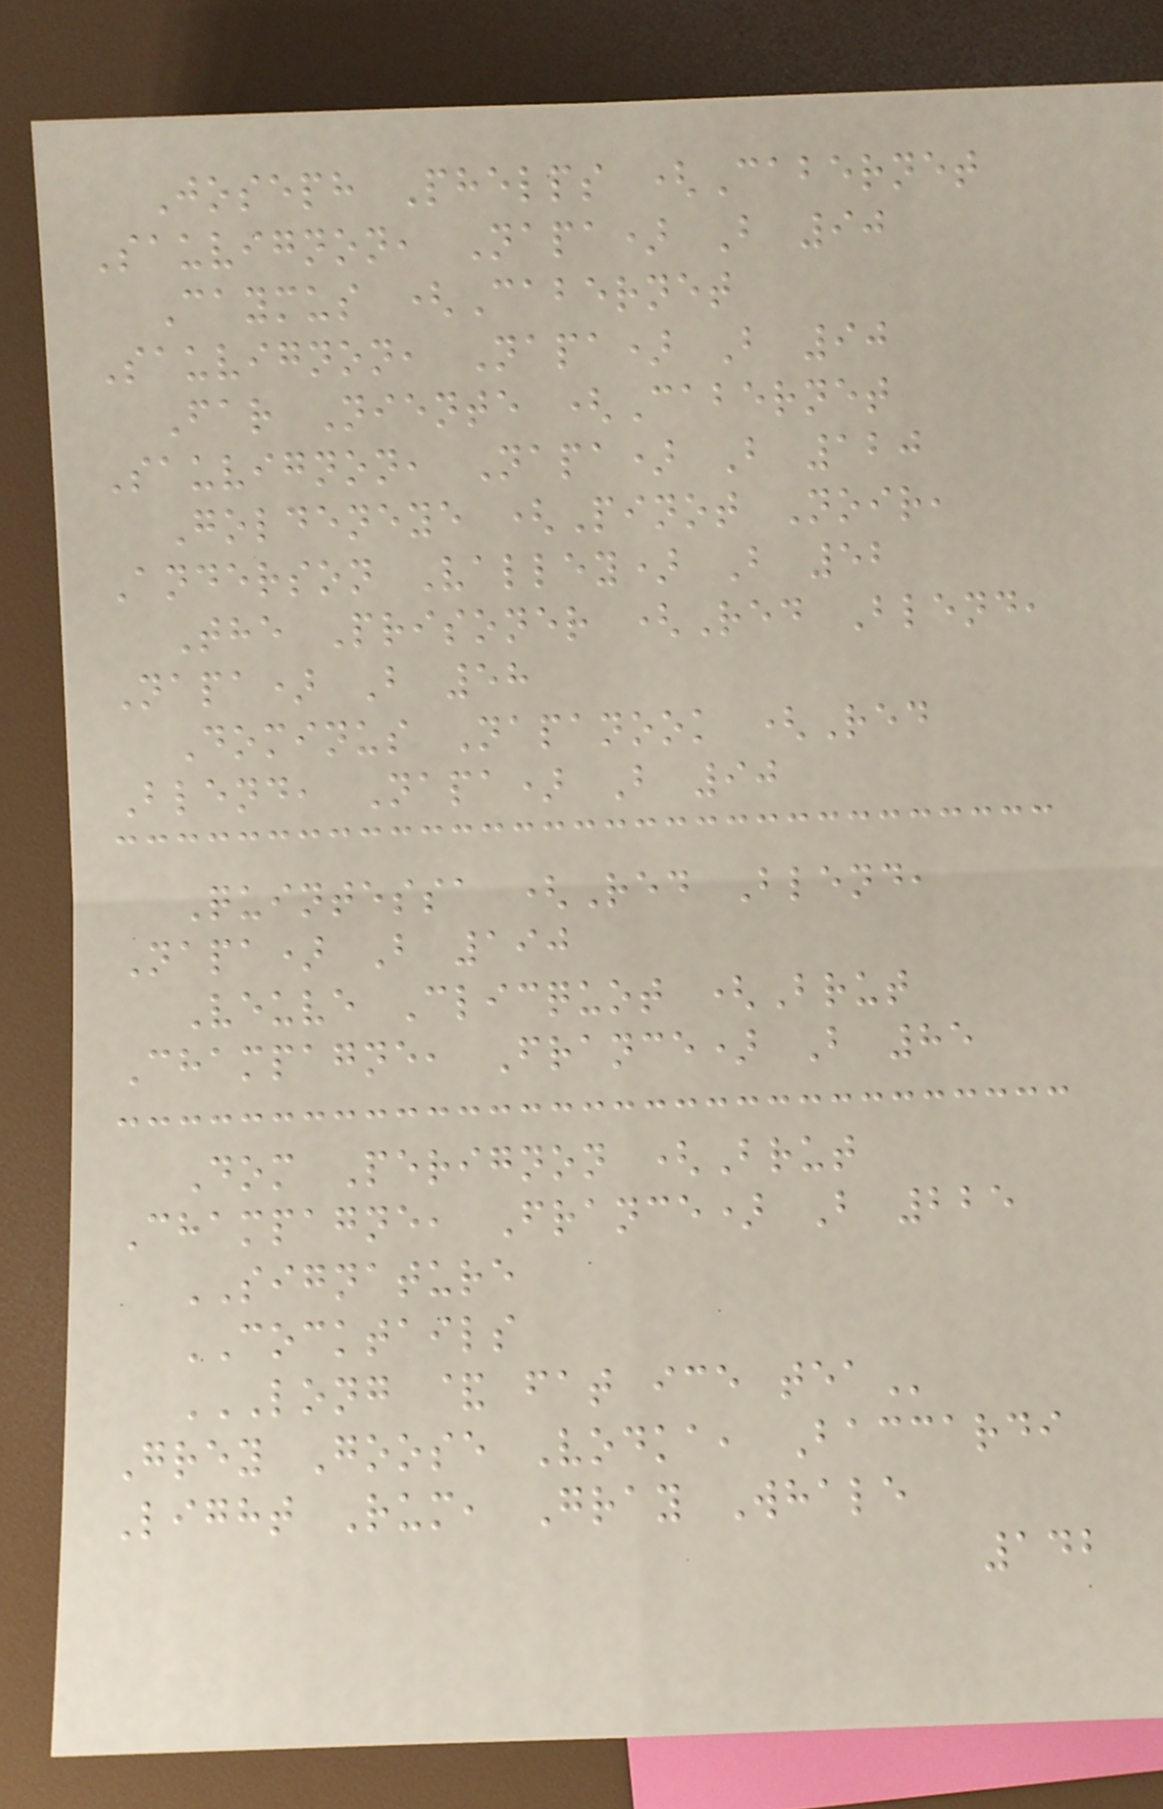Joseph Phelps (Cabernet
Sauvignon, Napa) B 90
Caymus (Cabernet
Sauvignon, Napa) B 90
Far Niente (Cabernet
Sauvignon, Napa) B 120
Goldeneye (Pinot Noir,
Anderson Valley) B 52
The Prisoner (Red Blend,
Napa) B 58
Dominus Napanook (Red
Blend, Napa) B 90
Quintessa (Red Blend,
Napa) B 190
Veuve Clicquot (Brut
Champagne, France) B 85
Dom Perignon (Brut
Champagne, France) B 225
SIGNATURE
COCKTAILS
LONG & FAT ICE TEA
Grey Goose Vodka, Baccardi
Light Rum, Gray Whale
142
